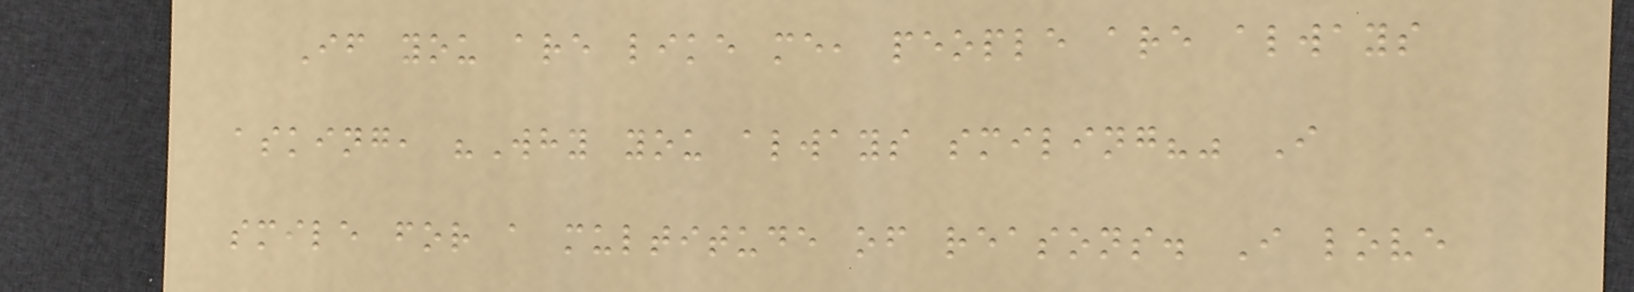If you are like me, people are always
asking, "Why you always smiling?" I
smile for a multitude of reasons. I love
